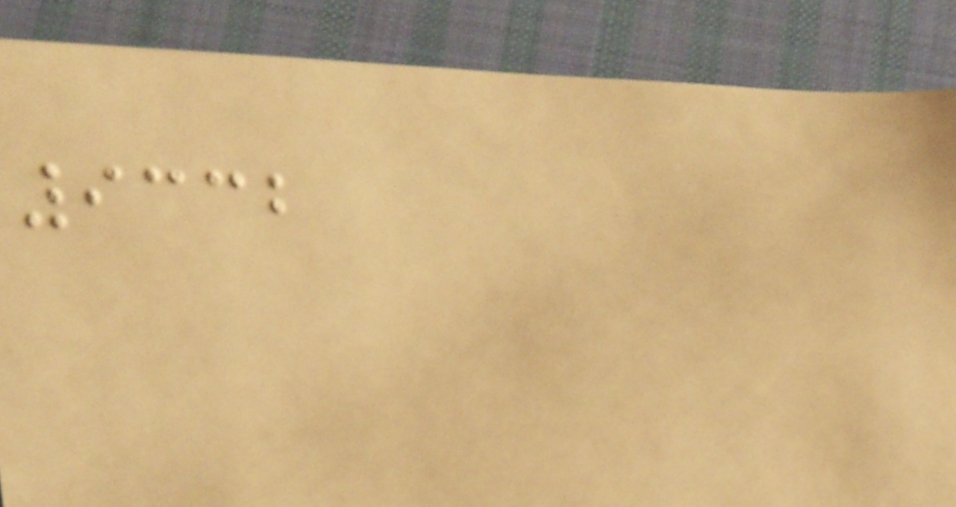9332
